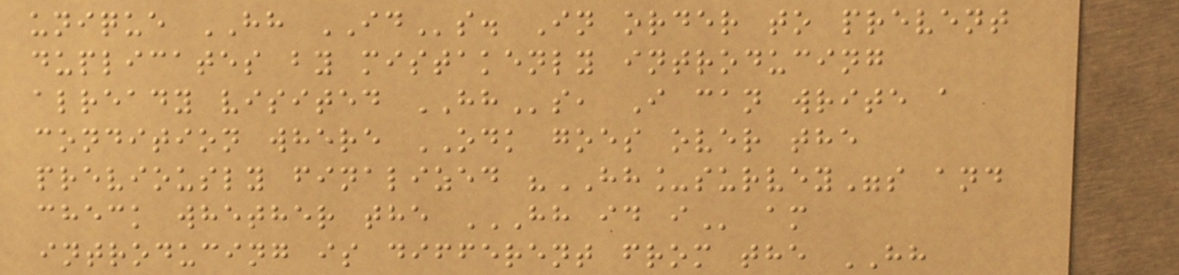unique HH IDs. In order to prevent
duplicates by mistakenly introducing
already visited HHs, I can write a
condition where ODK goes over the
previously finalized "HH_survey"s and
check whether the HH ID I am
introducing is different from the HH
